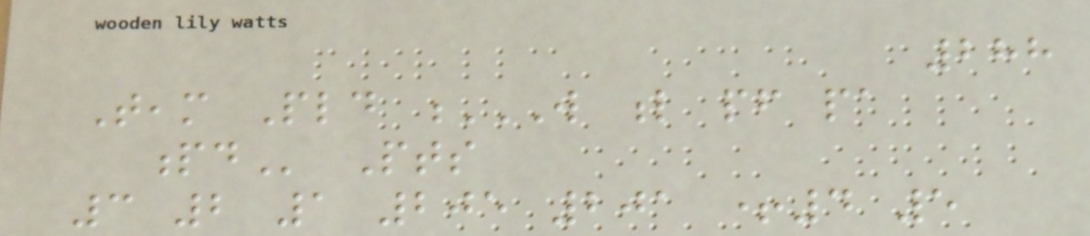288
Team Pld W L PF PA
PD Pts
3 2 1 205 201 +4 5
